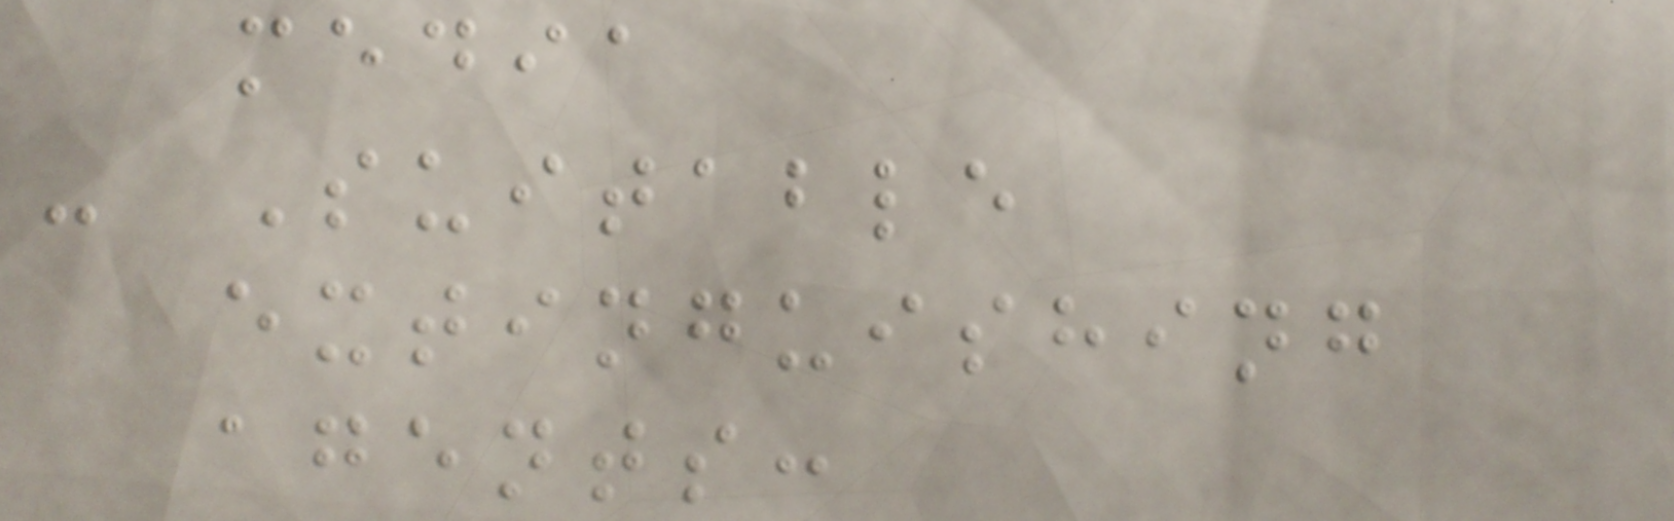media
- Suitable
extinguishing
agents:
